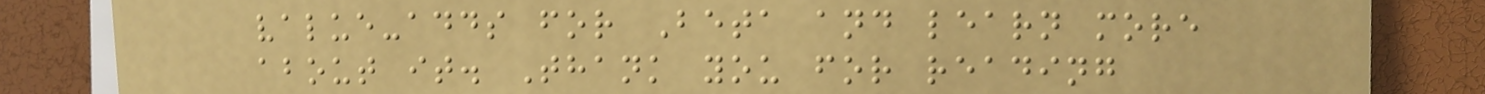value-adds for Beta and learn more
about it. Thank you for reading
